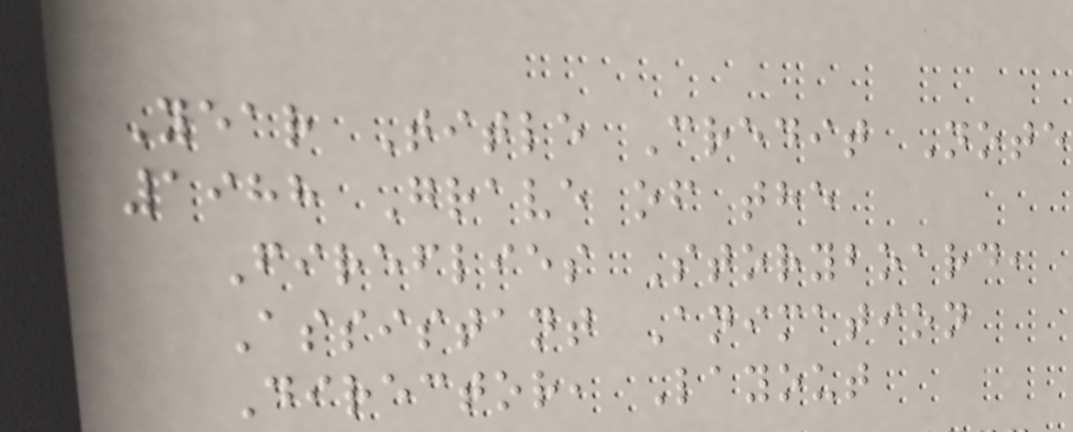Year Title Credit Note
1988 Grave of the
Fireflies Storyboard,
Assistant Animation
Director, Layout
